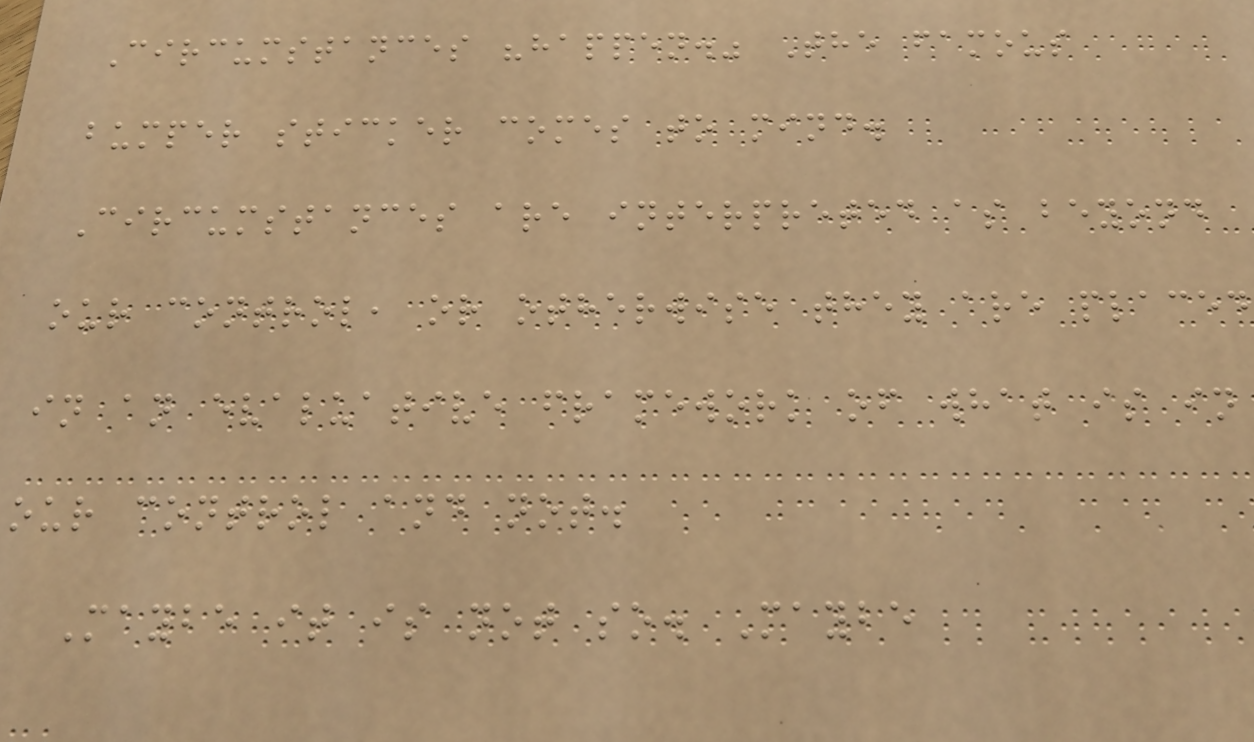Circumstances "happen." The famous
bumper sticker comes to mind.
Circumstances are interpreted as beyond
our control, or otherwise they are placed
in an evaluative framework of what is in
our control and not.
Maybe it is not so. Maybe
